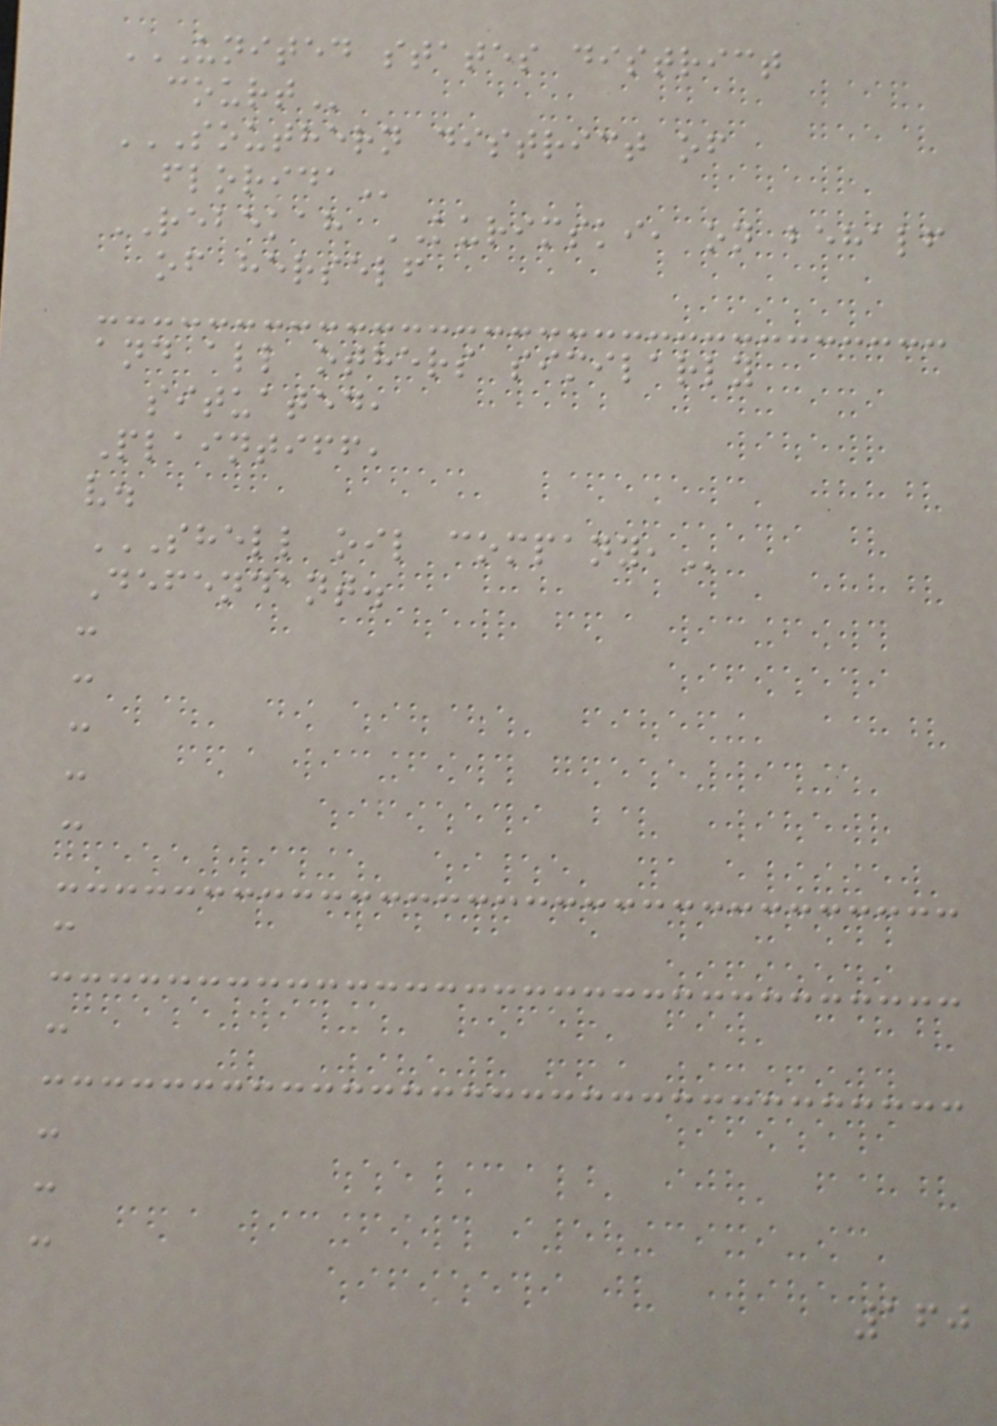UNITED STATES DISTRICT
COURT
SOUTHERN DISTRICT OF
FLORIDA
REBEKAH KURIMSKI, on behalf
of herself
and all others similarly
situated,
Plaintiff,
v.
SHELL OIL COMPANY,
Defendant.
:
:
:
:
:
:
:
:
:
:
160
